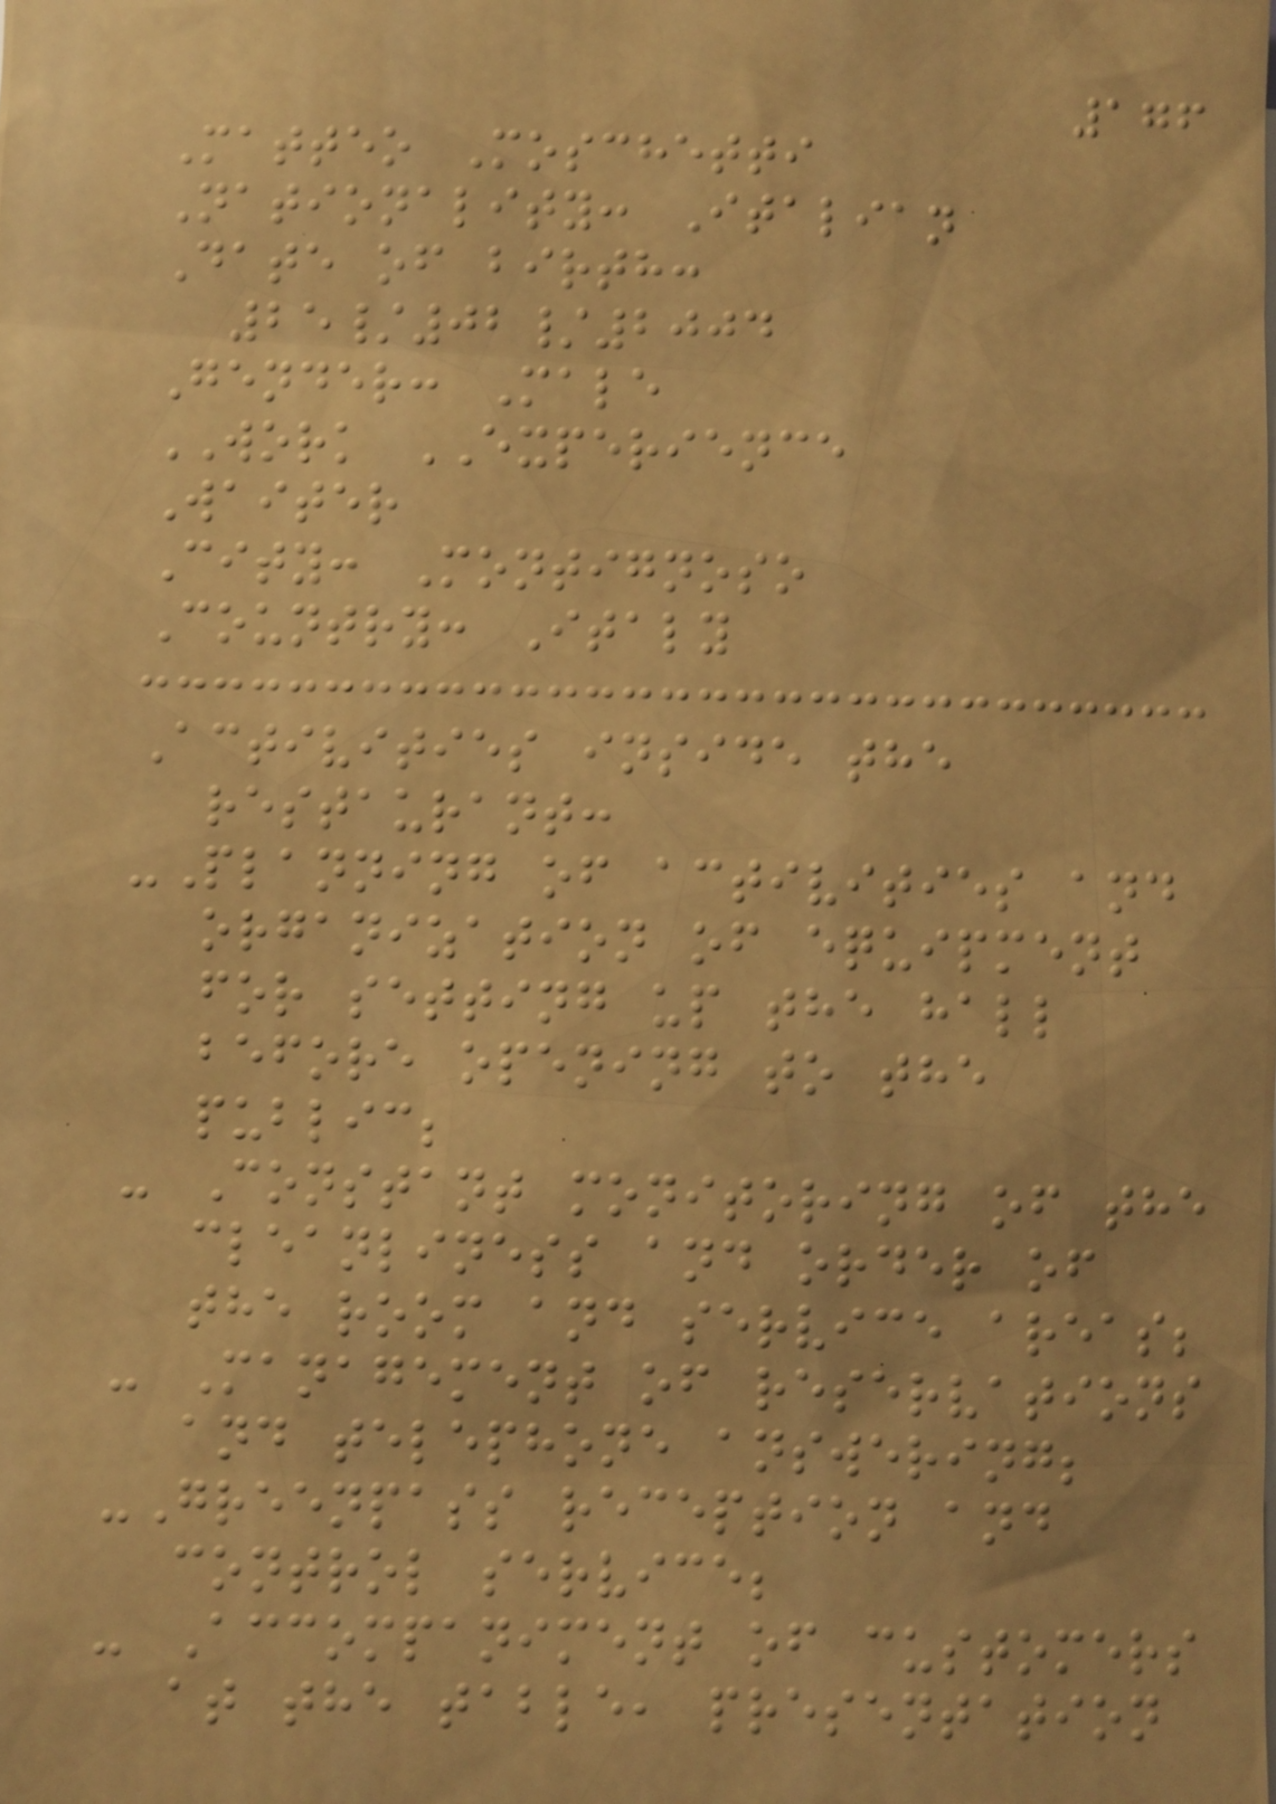176
Matteo Moschetti
Nationality: Italian
Date of birth:
25/02/2004
Gender: Male
WORK EXPERIENCE
Waiter
City: Montignoso
Country: Italy
Activities inside the
restaurant:
-Planning of activities and
organization of equipment
for setting up the hall
before opening to the
public;
- Constant monitoring of the
cleanliness and order of
the room and service areas;
- Management of reservations
and telephone answering;
-Greenpass reception and
control service;
- Accompaniment of customers
at the table, presentation
